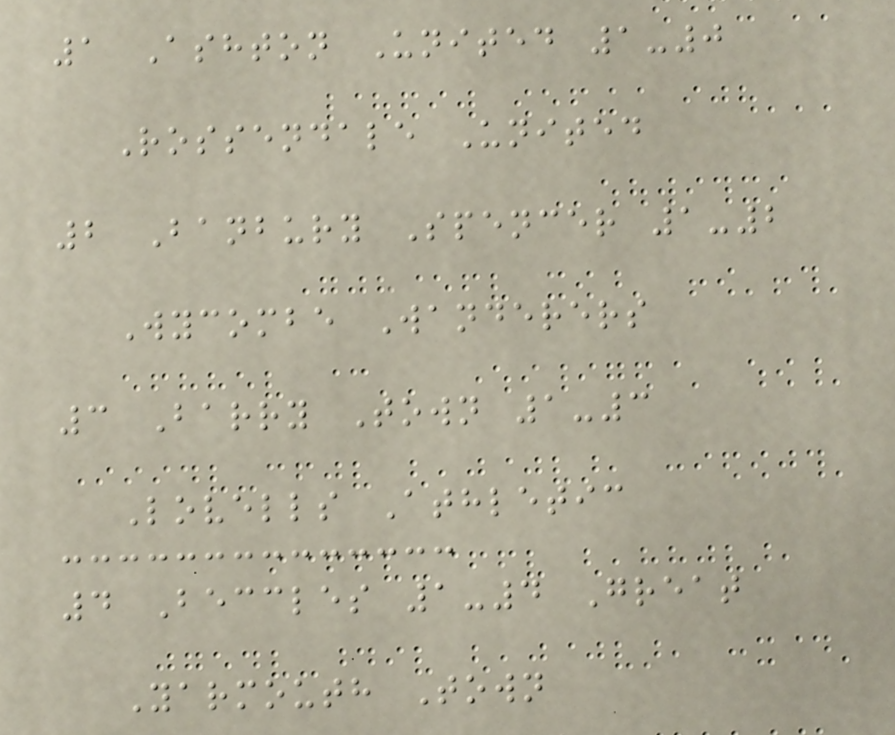1 Ashton United 1-0
Rossendale United
2 Banbury Spencer 1-2
Wycombe Wanderers
3 Barry Town 1-3
Lovells Athletic
4 Beccles 1-4 Great
Yarmouth Town
